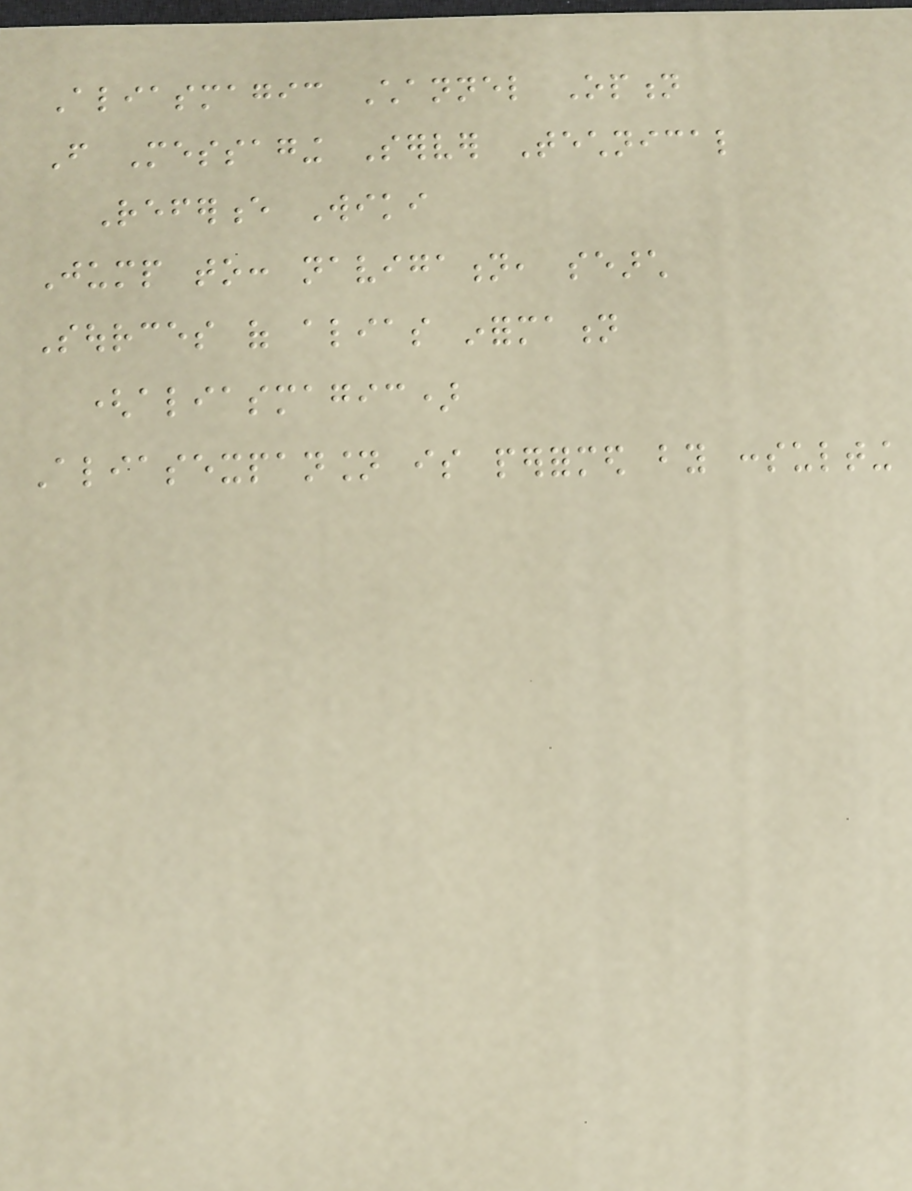Aliasmagic Channel Option
From Messaging Server Technical
Reference Wiki
Jump to: navigation, search
Sources of alias information
(aliasmagic)
Aliasexpansion is performed by consulting
